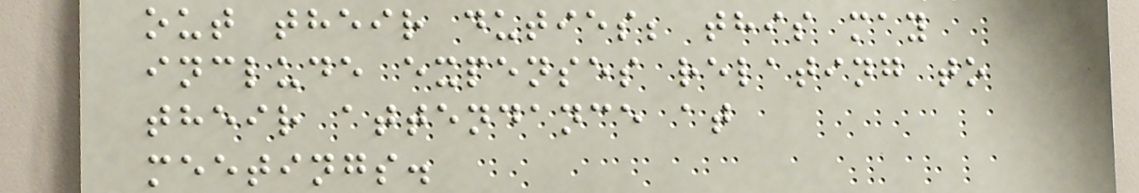out their duties; this may
include expenses relating to
their attendance at
meetings.
